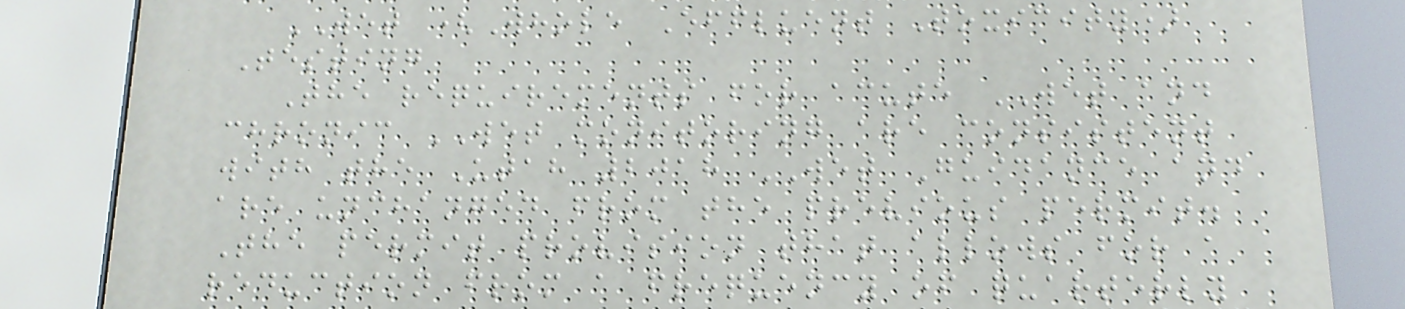WET (Whole Effluent Toxicity)
Testing
The requirements for acute WET and
chronic WET monitoring are consistent
with the Utah 2018 WET Guidance and
are unchanged from the previous permit.
The permit provision that allows for a
reduction from a frequency of quarterly
